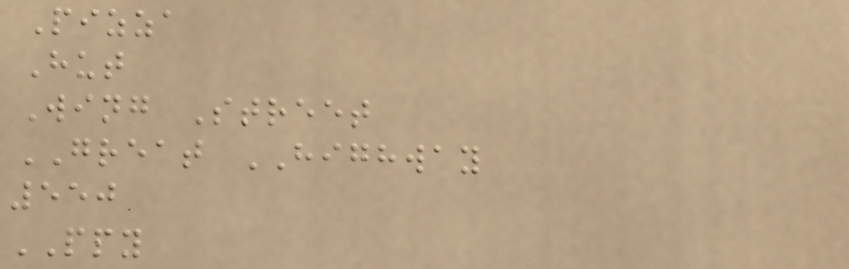Pizza
Hut
Wing Street
GREAT HIGHWAY
550
PPY
